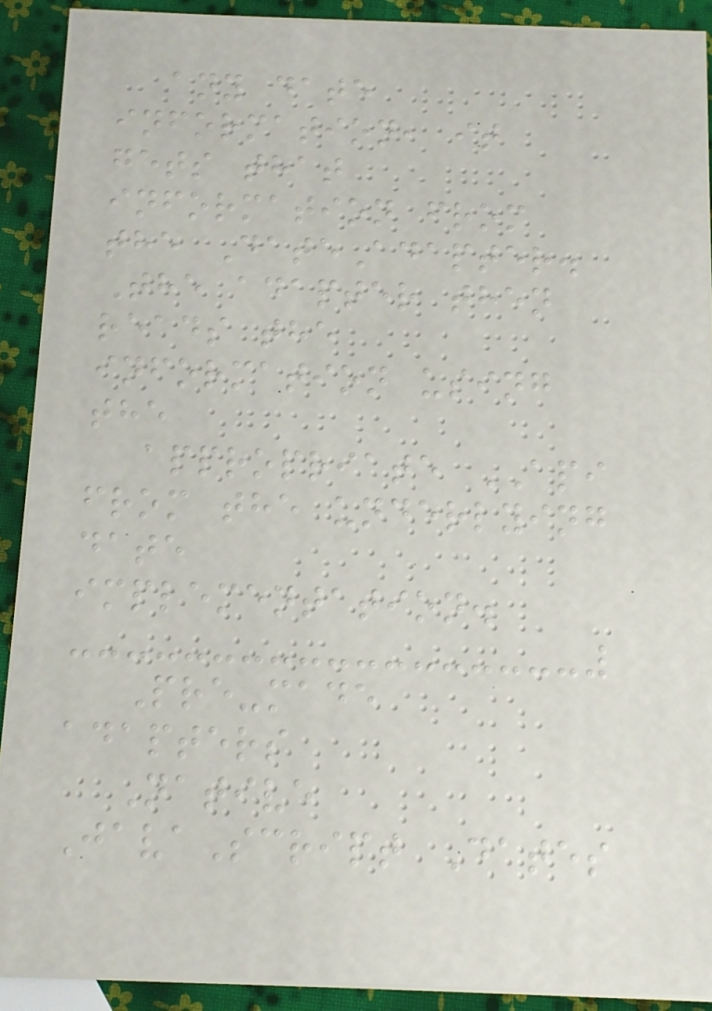any date
information, it
gets that
information from
the DateAdapter.
The adapter then
reads the
information using
the
appropriate API
from the underlying
date
implementation.
Pre-made
adapters
Native
JavaScript Dates
